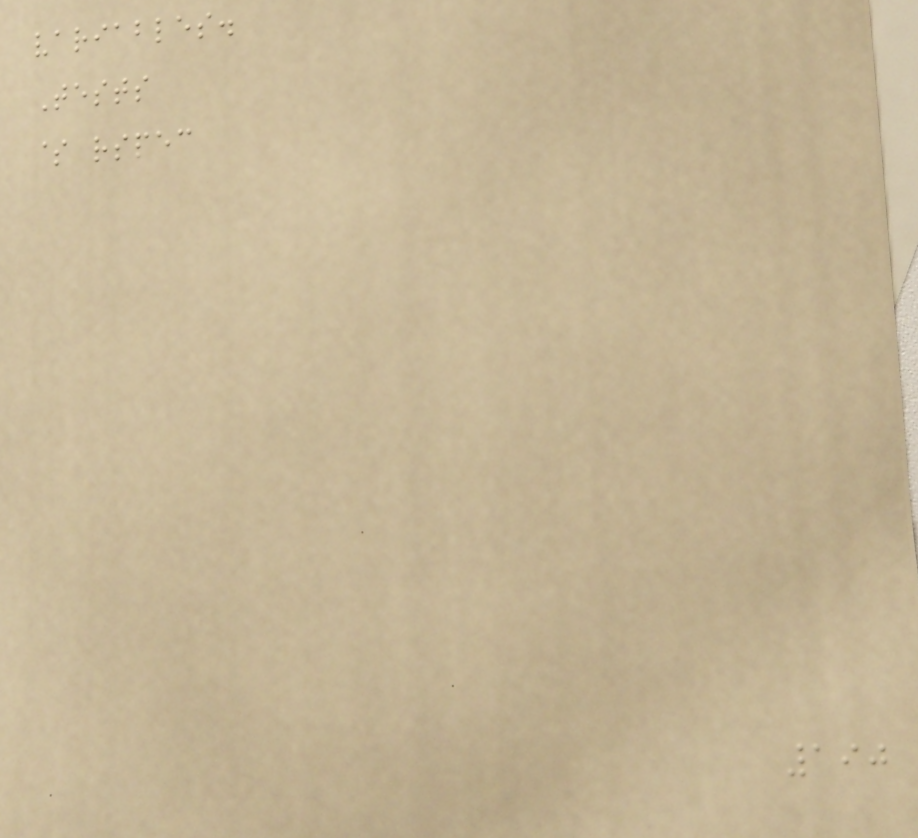variables.
Tests
$ rspec
190
